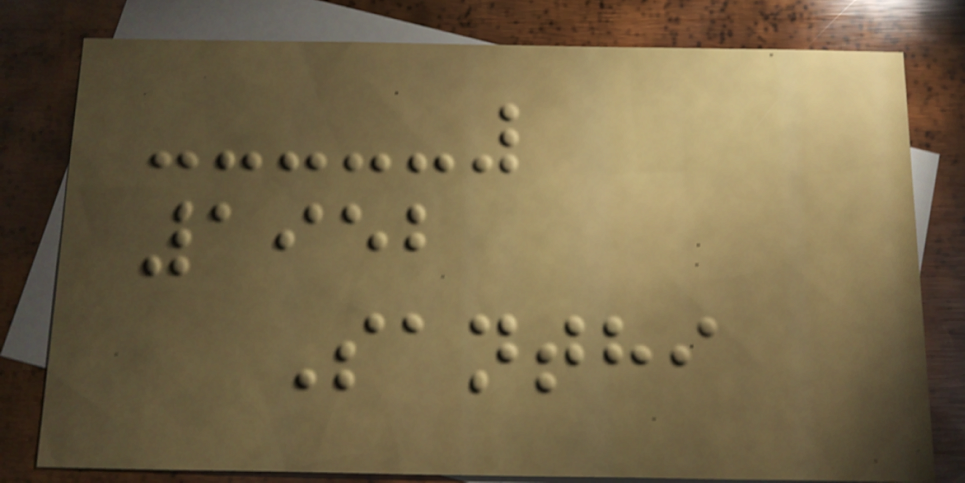1952
Santhi
